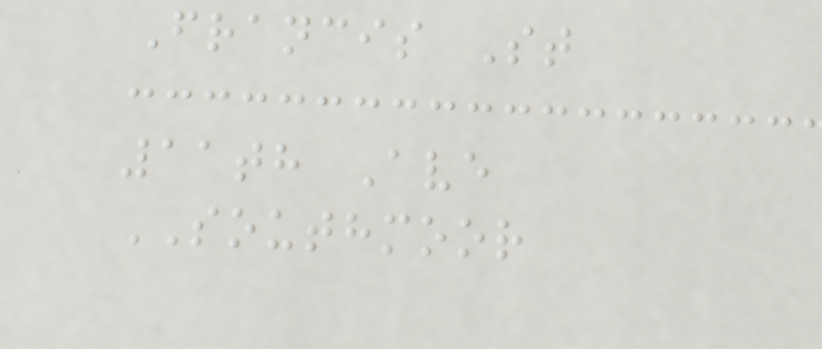Francis St
11th Ave
SOUTHMOOR
